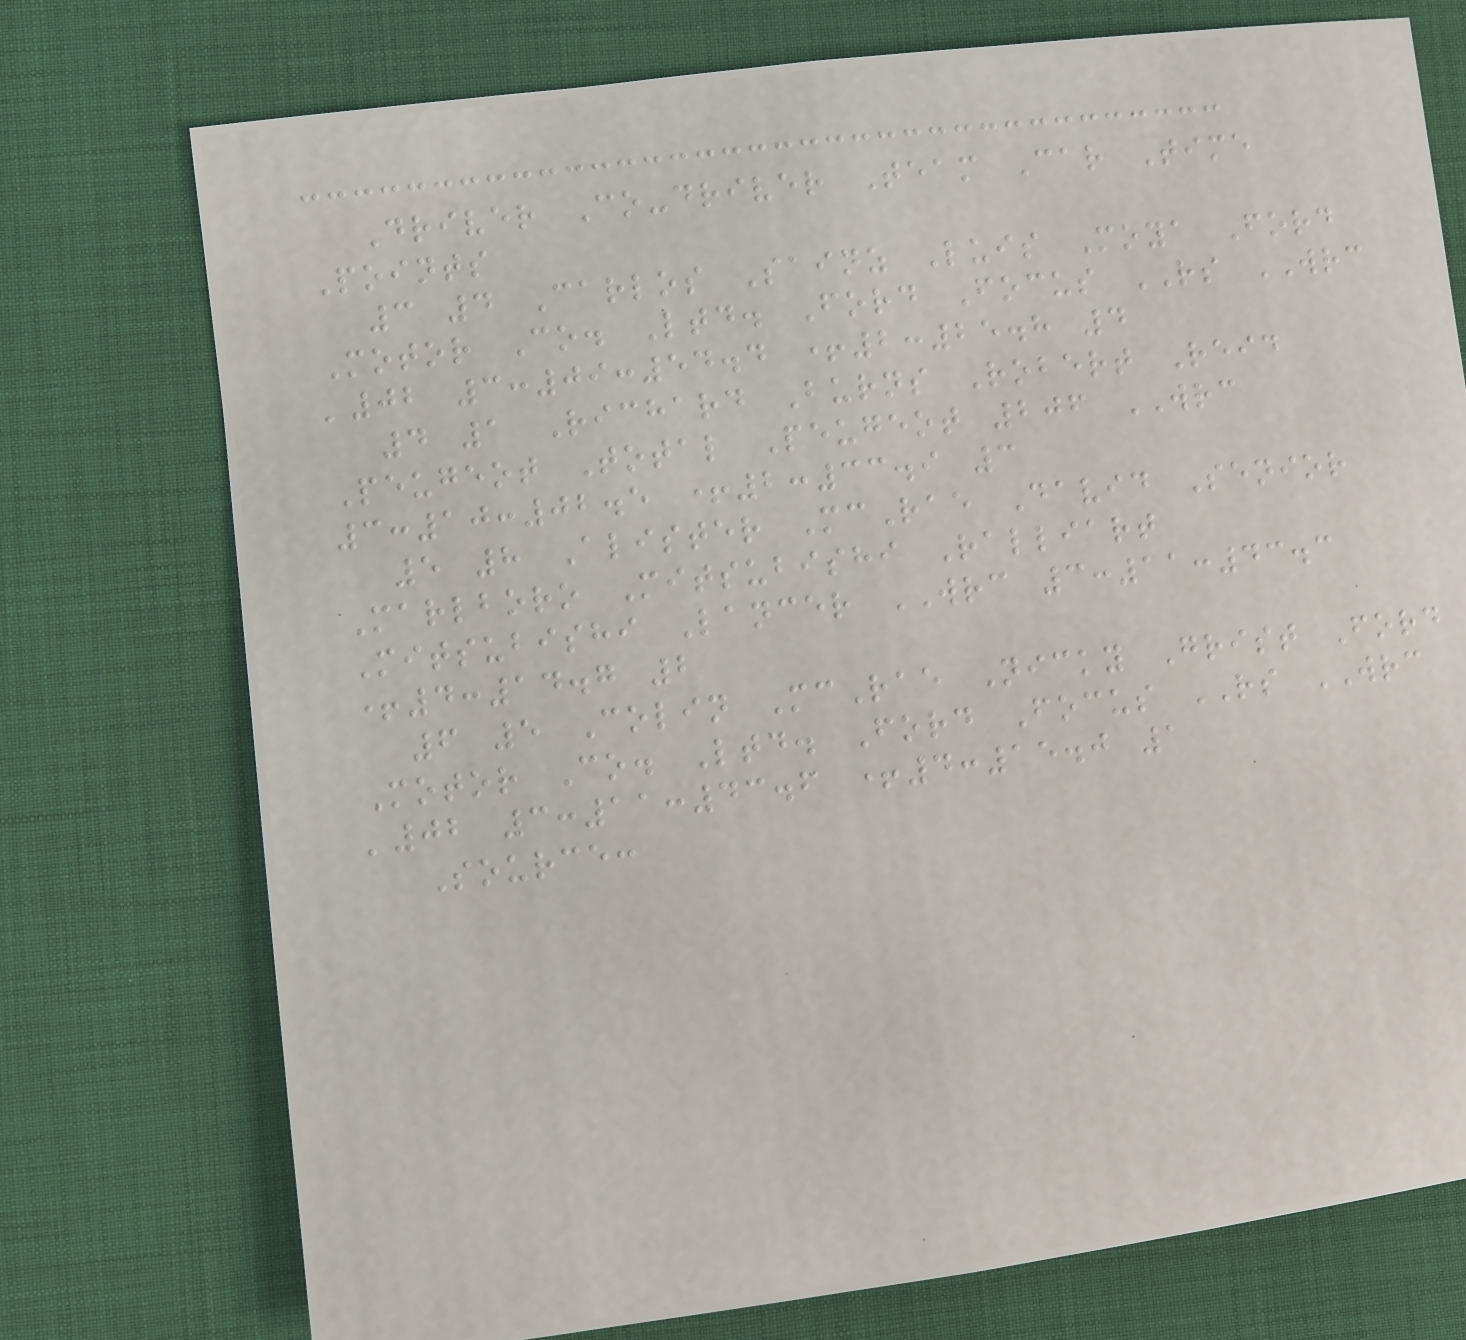Driver Co-driver Team Car Time
Points
3 4 Carlos Sainz Luis Moya Ford
Motor Co. Ltd. Ford Focus RS WRC
'02 3:09:54.4 +2:25.8 4
4 1 Richard Burns Robert Reid
Peugeot Total Peugeot 206 WRC
3:10:02.5 +2:33.9 3
5 8 Alister McRae David Senior
Marlboro Mitsubishi Ralliart
Mitsubishi Lancer WRC 3:11:43.3
+4:14.7 2
6 5 Colin McRae Nicky Grist Ford
Motor Co. Ltd. Ford Focus RS WRC
'02 3:11:43.6 +4:15.0 1
Source:
